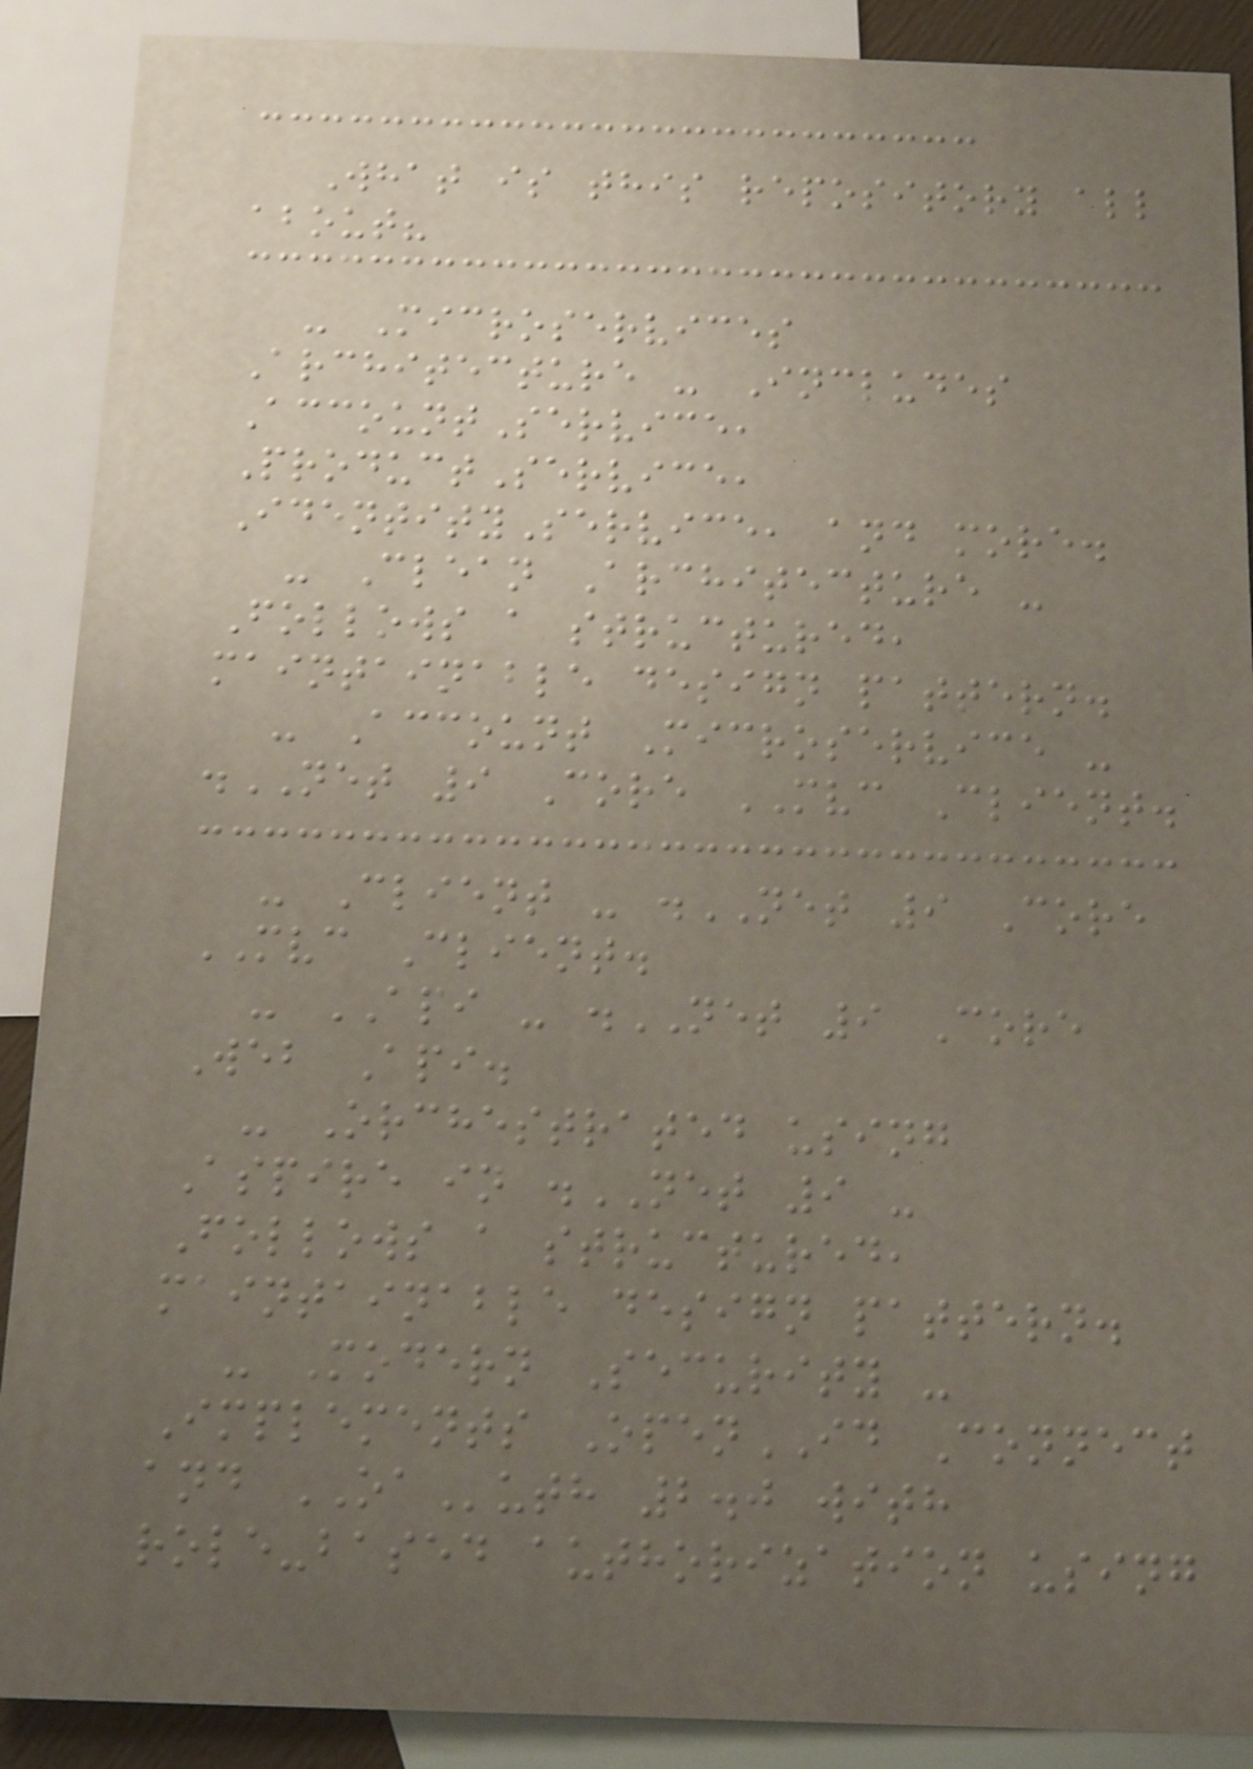What is this repository all
about?
- Microservices
Architecture - Includes
AccountService,
ProductService,
IdentityService, and more.
- Clean Architecture -
Follows a structured,
maintainable design pattern.
- Account Microservice -
.NET 9 Core MVC Client.
- Client - .NET 9 Core
MVC Client.
- API - .NET 9 Core
Web Api.
- Orchestrated using
Aspire in .NET 9 -
Follows a structured,
maintainable design pattern.
- Modern Security -
Implements OpenID Connect
and OAuth 2.0 with
role-based authorization using
